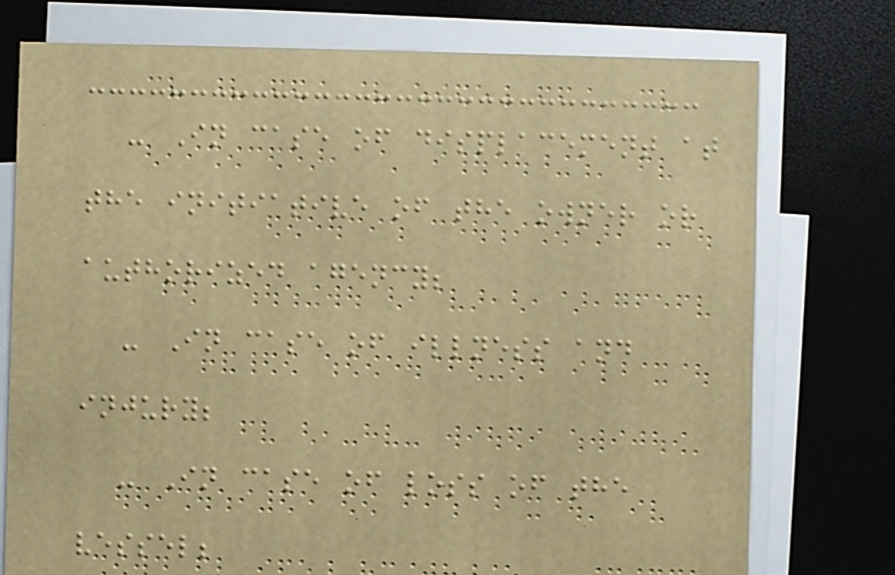- In case of displacement at
the initiative of the owner or
authorized agency;
- In case of illness and
injury;
- In case of loss of the
vessel;
